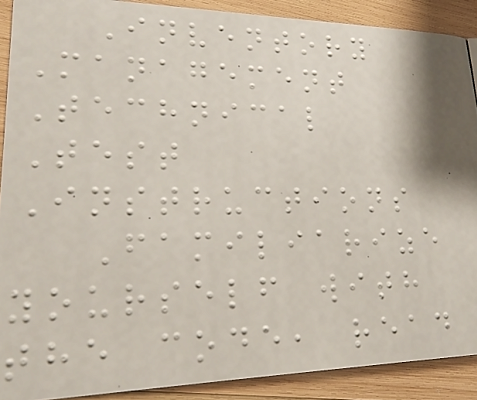Inventory
Management
Technical
Test
Instructions
Familiarize
yourself with
the code, read
